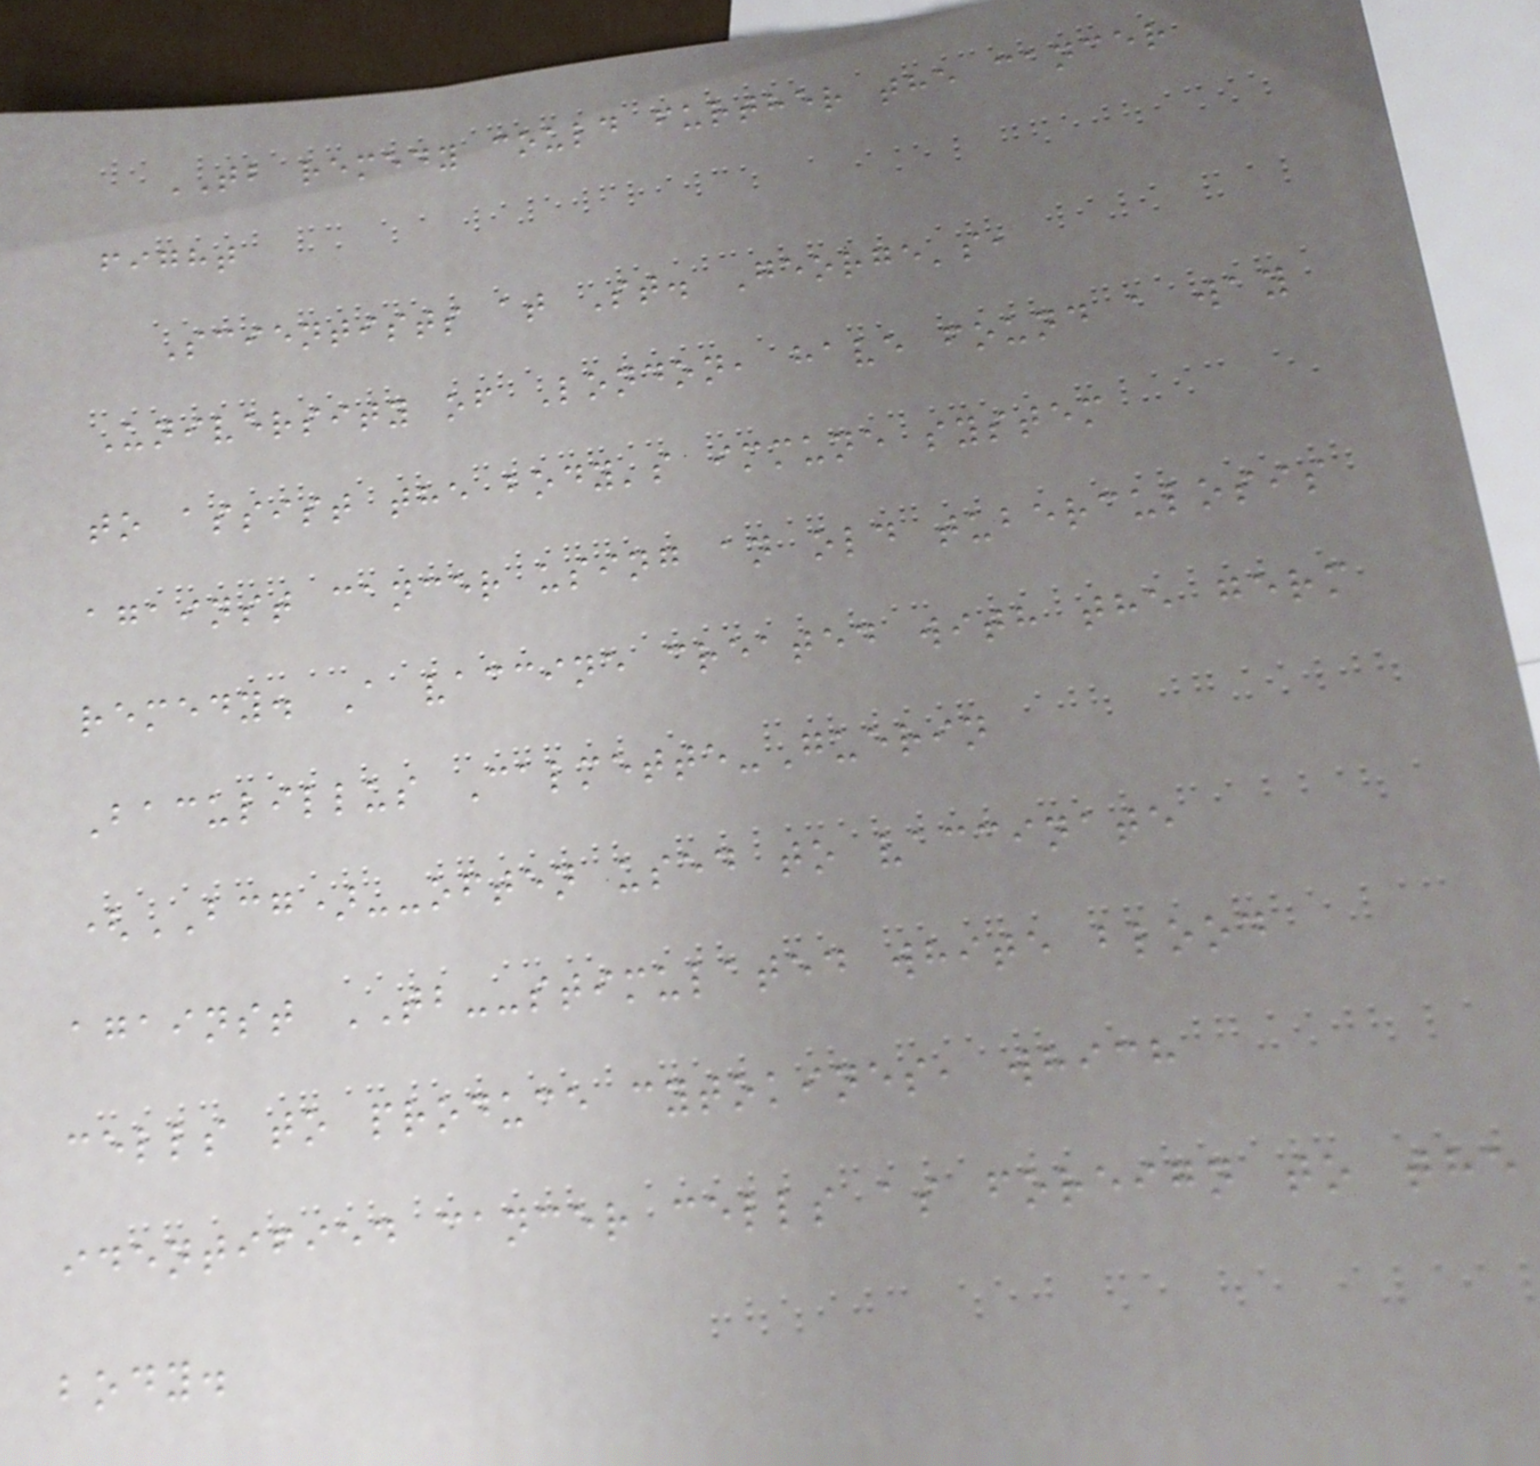TB remedy could further the cancer
fight
Scientists at St. George's,
University of London, have found a way
to assist the body's immune system
against cancer using an old tuberculosis
remedy. A vaccine created with the germ
Baculillus Calmette-Guerin
(BCG)--often used to vaccinate
against TB--stimulated white blood
cells to produce cytokines, which
identified cancer cells as foreign to the
body.
